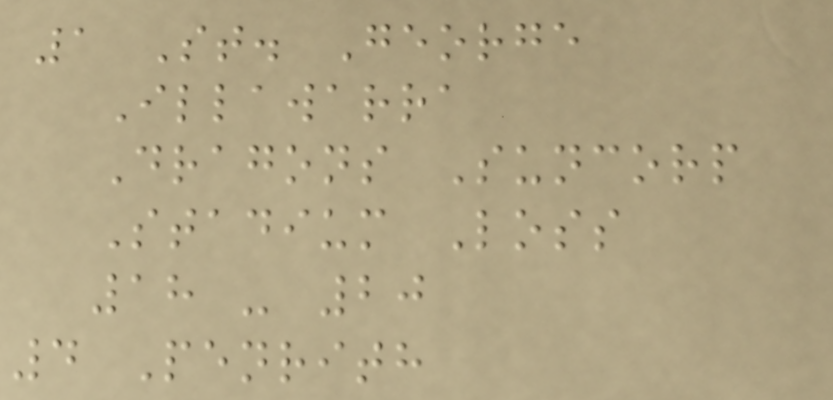1 St. George
Illawarra
Dragons Suncorp
Stadium Loss
18 - 20
4 Penrith
